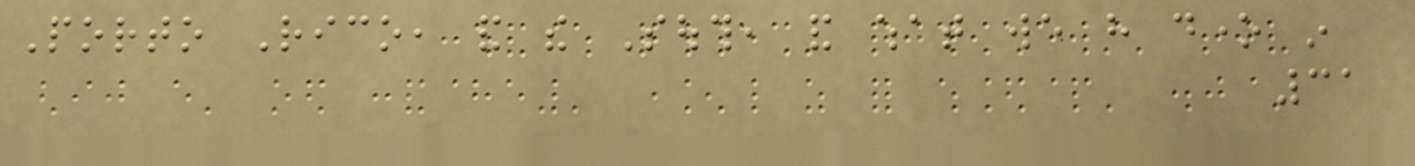Porto Rico, and the South, and what we have done in
31
